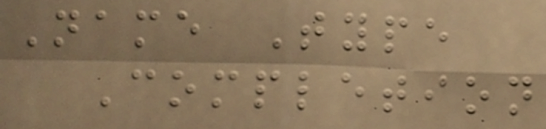Name Type
Completion
